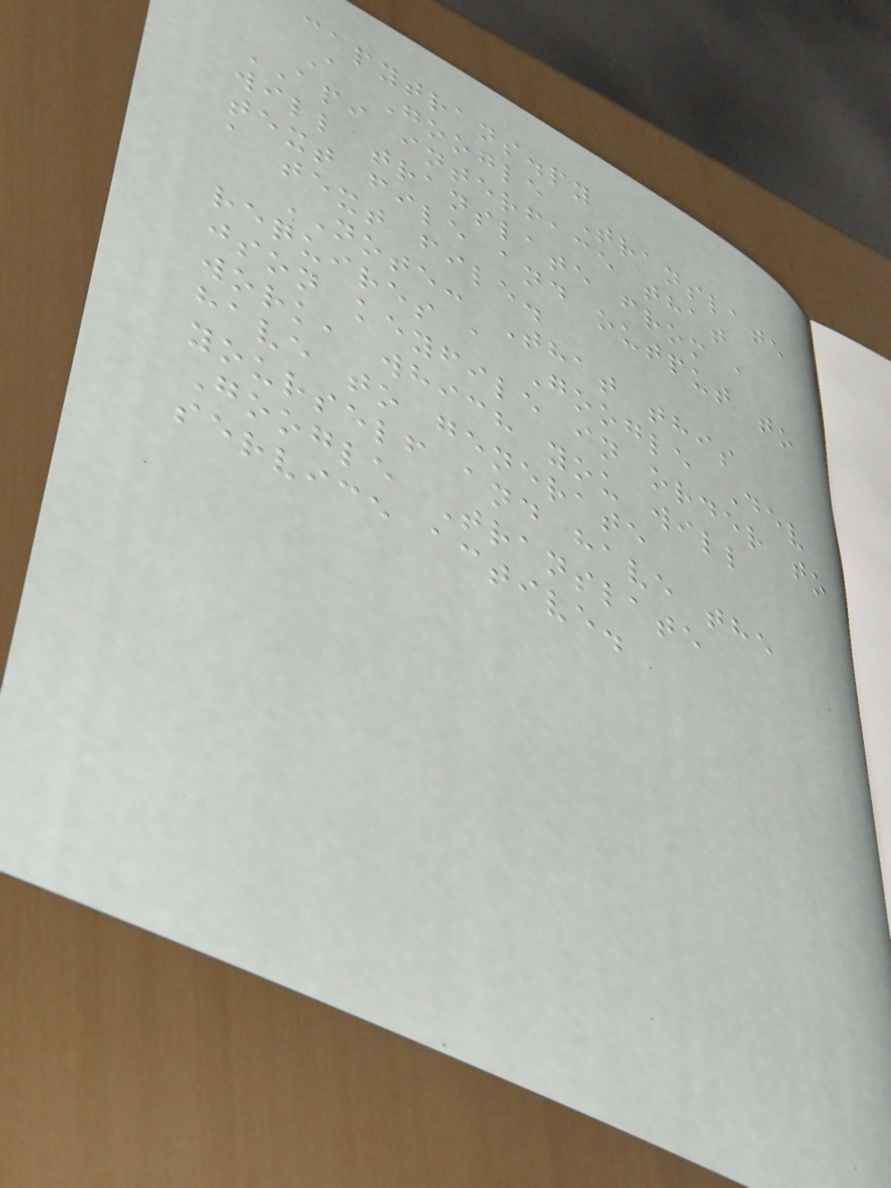capytrans.py
A Google Translate
API interface that
will translate from a
text file and output to
a text file.
NOTE: That this
requires a Google Dev
json keyfile in order to
work, which you will
have to generate
yourself and have the
Google Translate
service active.
